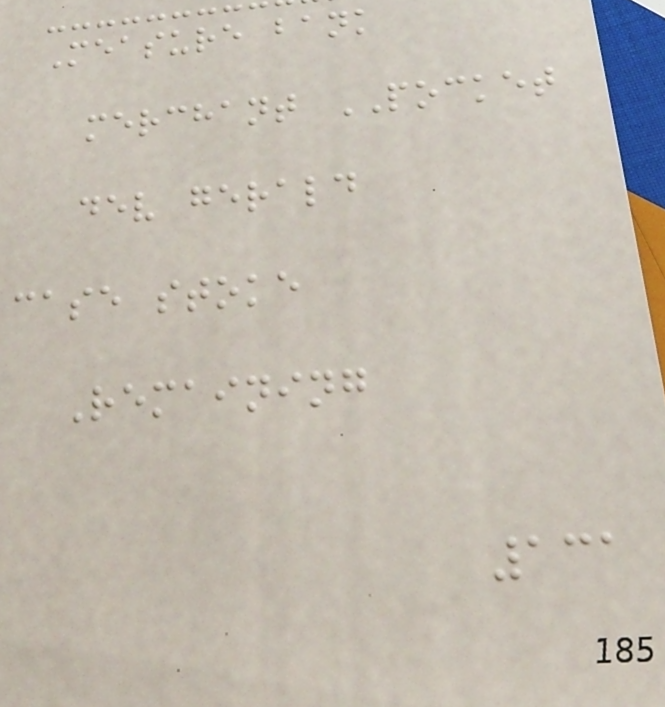Measure bank
merchant POCKET
dev gerald
case stoke
Remaining
131
